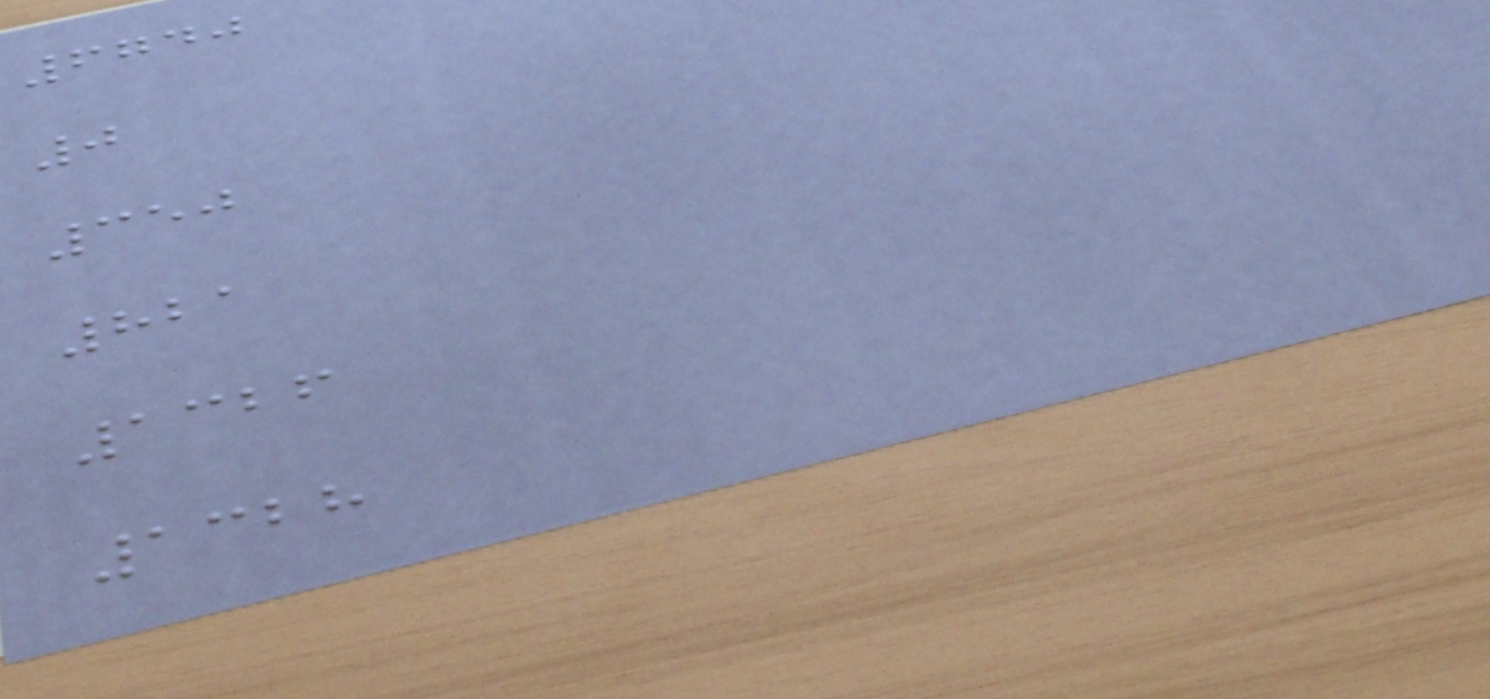6740
0
350
821
1326
1328
